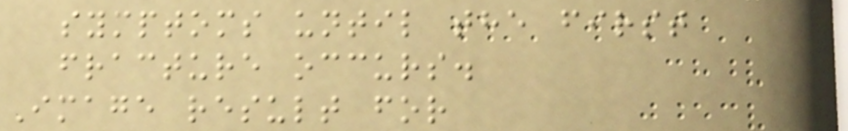symptoms until the first
fracture occurs.
Image result for
